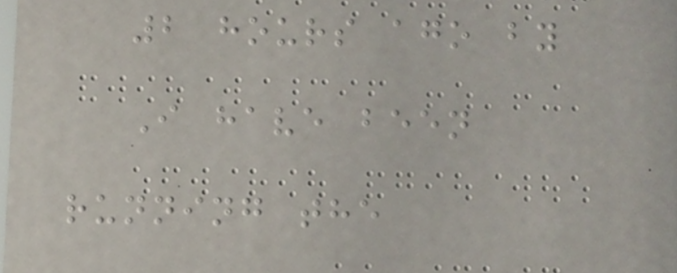2 hours ago by
I have been
running the
